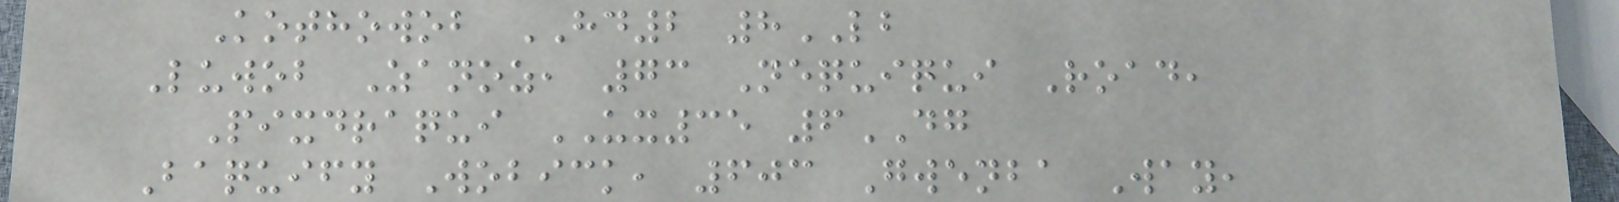Kothowob HD2 8LB
Luwob Zanoz, 73 Nequiqui Road,
Pixdraqui UX35 6DG
Baquify Wobick, 603 Gwenba Way,
